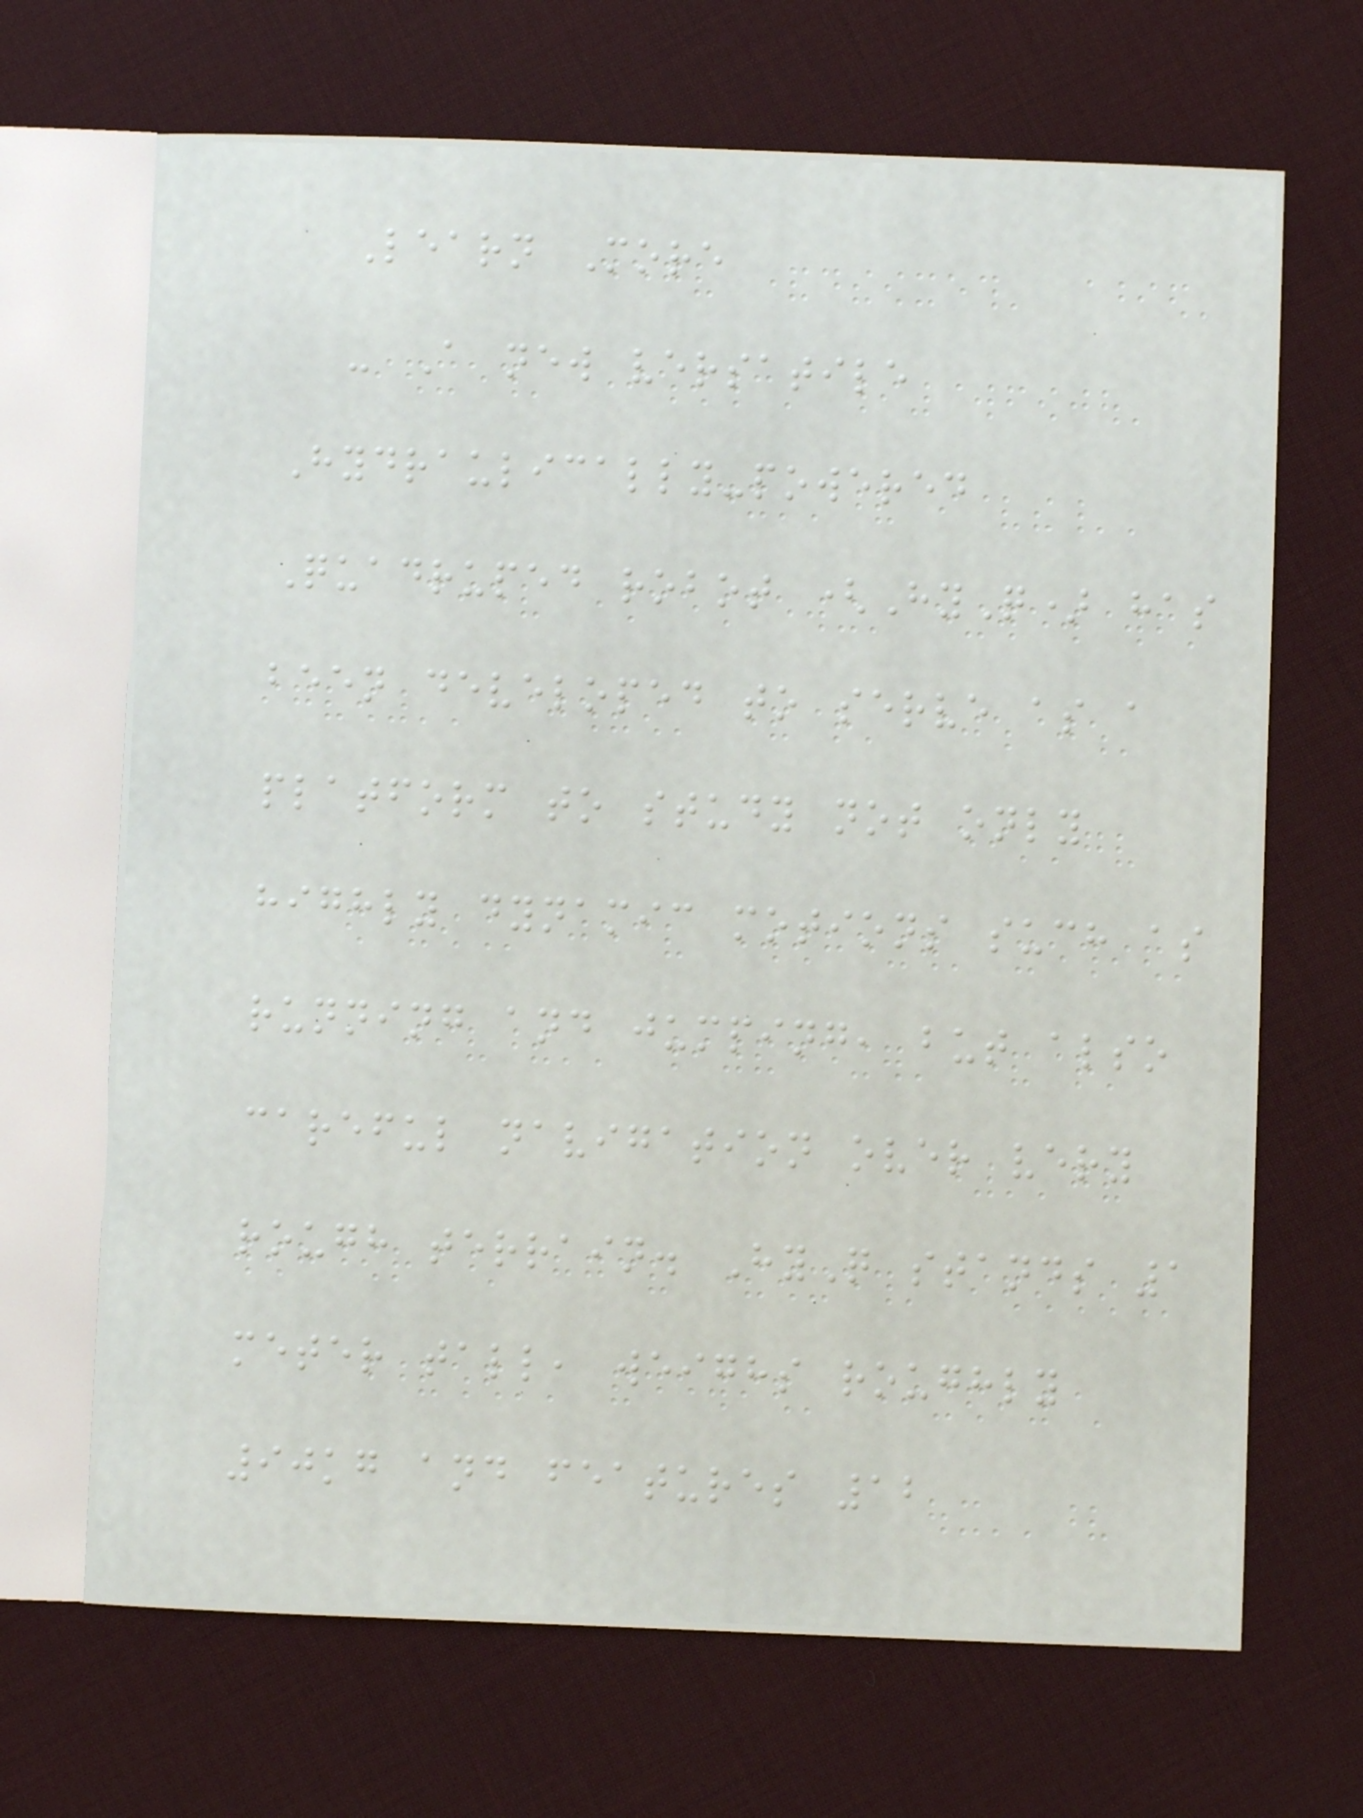Learn More
- A new versatile
Hydraulically-powered
Quadruped robot (HyQ) has
been developed to serve as a
platform to study not only
highly dynamic motions such as
running and jumping, but also
careful navigation over very
rough terrain. HyQ stands 1
meter tall, weighs roughly
90kg and features 12
